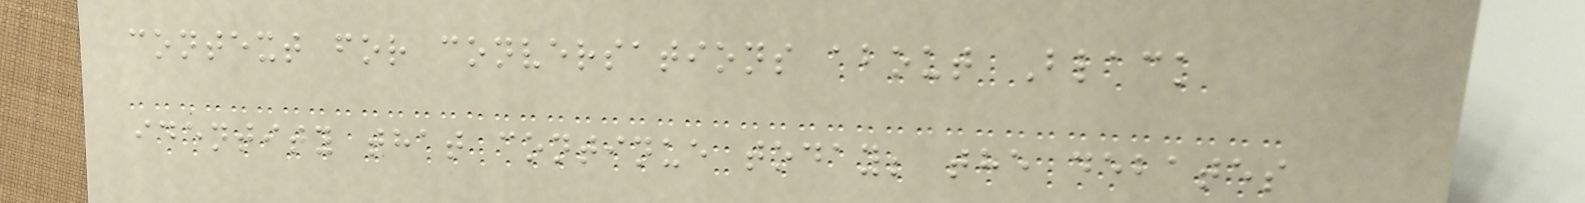context for conversations about Black
identity that continue today; the debates
